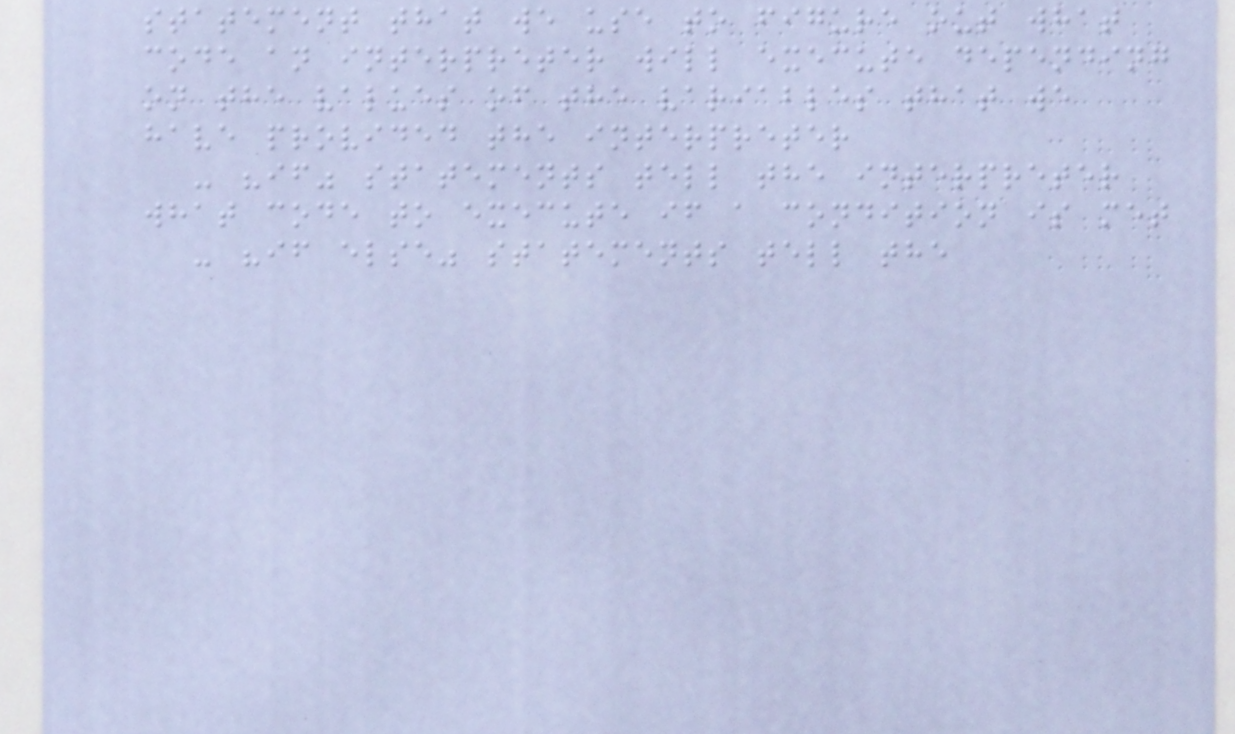statement that we use to figure out what
code an interpreter will execute depending
on the values of the variables that we
have provided the interpreter
- "if" statements tell the interpreter
what code to execute if a condition is met
- "if else" statements tell the
